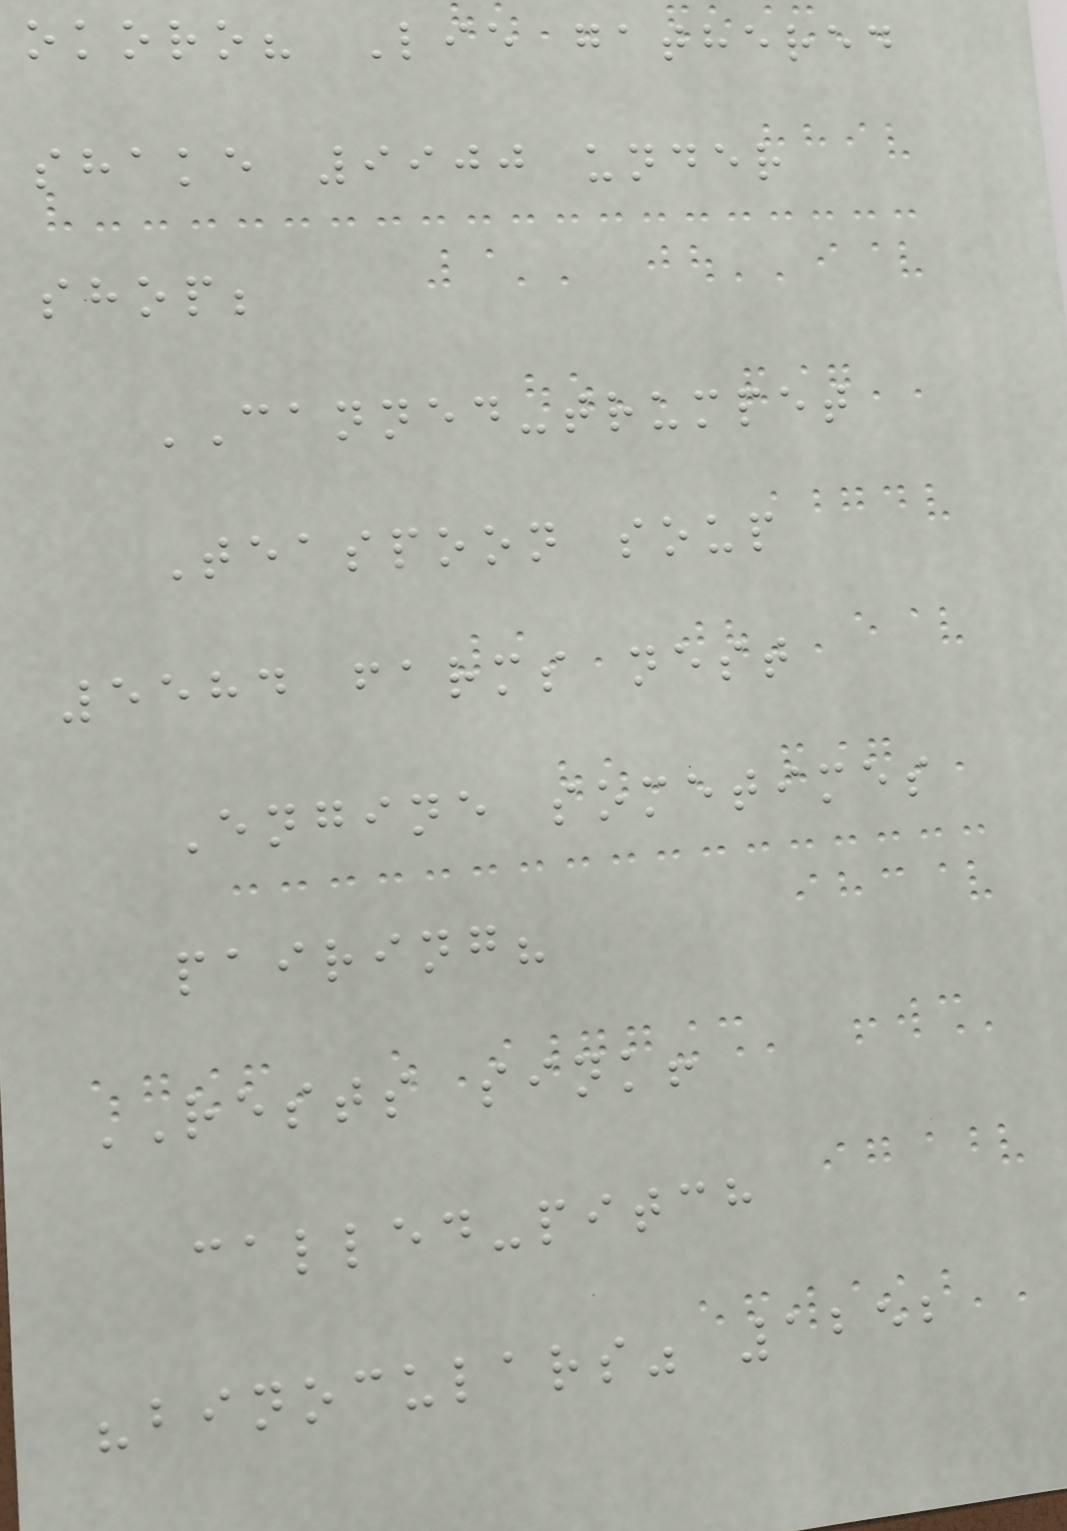okoro? Lie gathered
shake 9900 under
shop;
CANNED-trumpet
Teaspoon soup
5584 farms nest
Engine sometimes
pairing?
RESTS sink!
called-pitch
"binoculars" 1252
